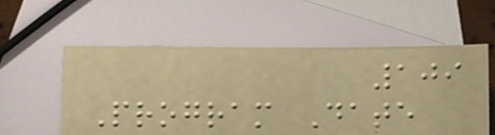109
Program Date
